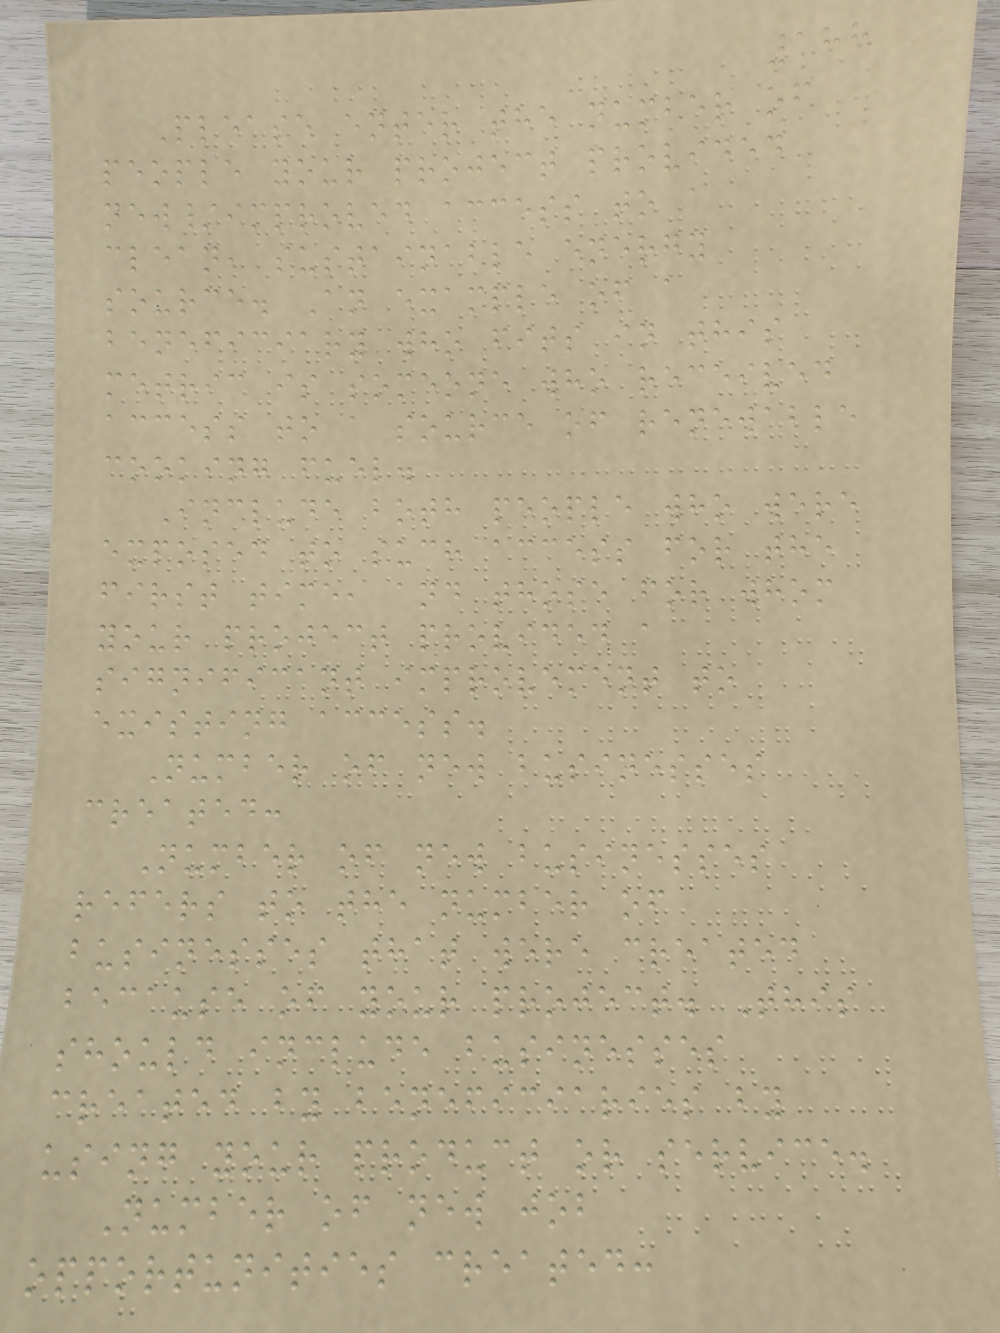188
Please enter the number of
people your project provided
new/improved access to a
clean, sustainable energy
source. An example of a
beneficiary who fits in this
metric is someone who received
access to a source of renewable
cooking fuel.
Include both people who were
exposed to such access for the
first time, and those for whom
your project provided a
significant improvement to
existing access.
Number of new businesses
created:
Number of new businesses
refers to the number of
businesses that were created
because of your project. This
should include businesses
created by beneficiaries by
using your product or service.
Number of new job
opportunities created:
